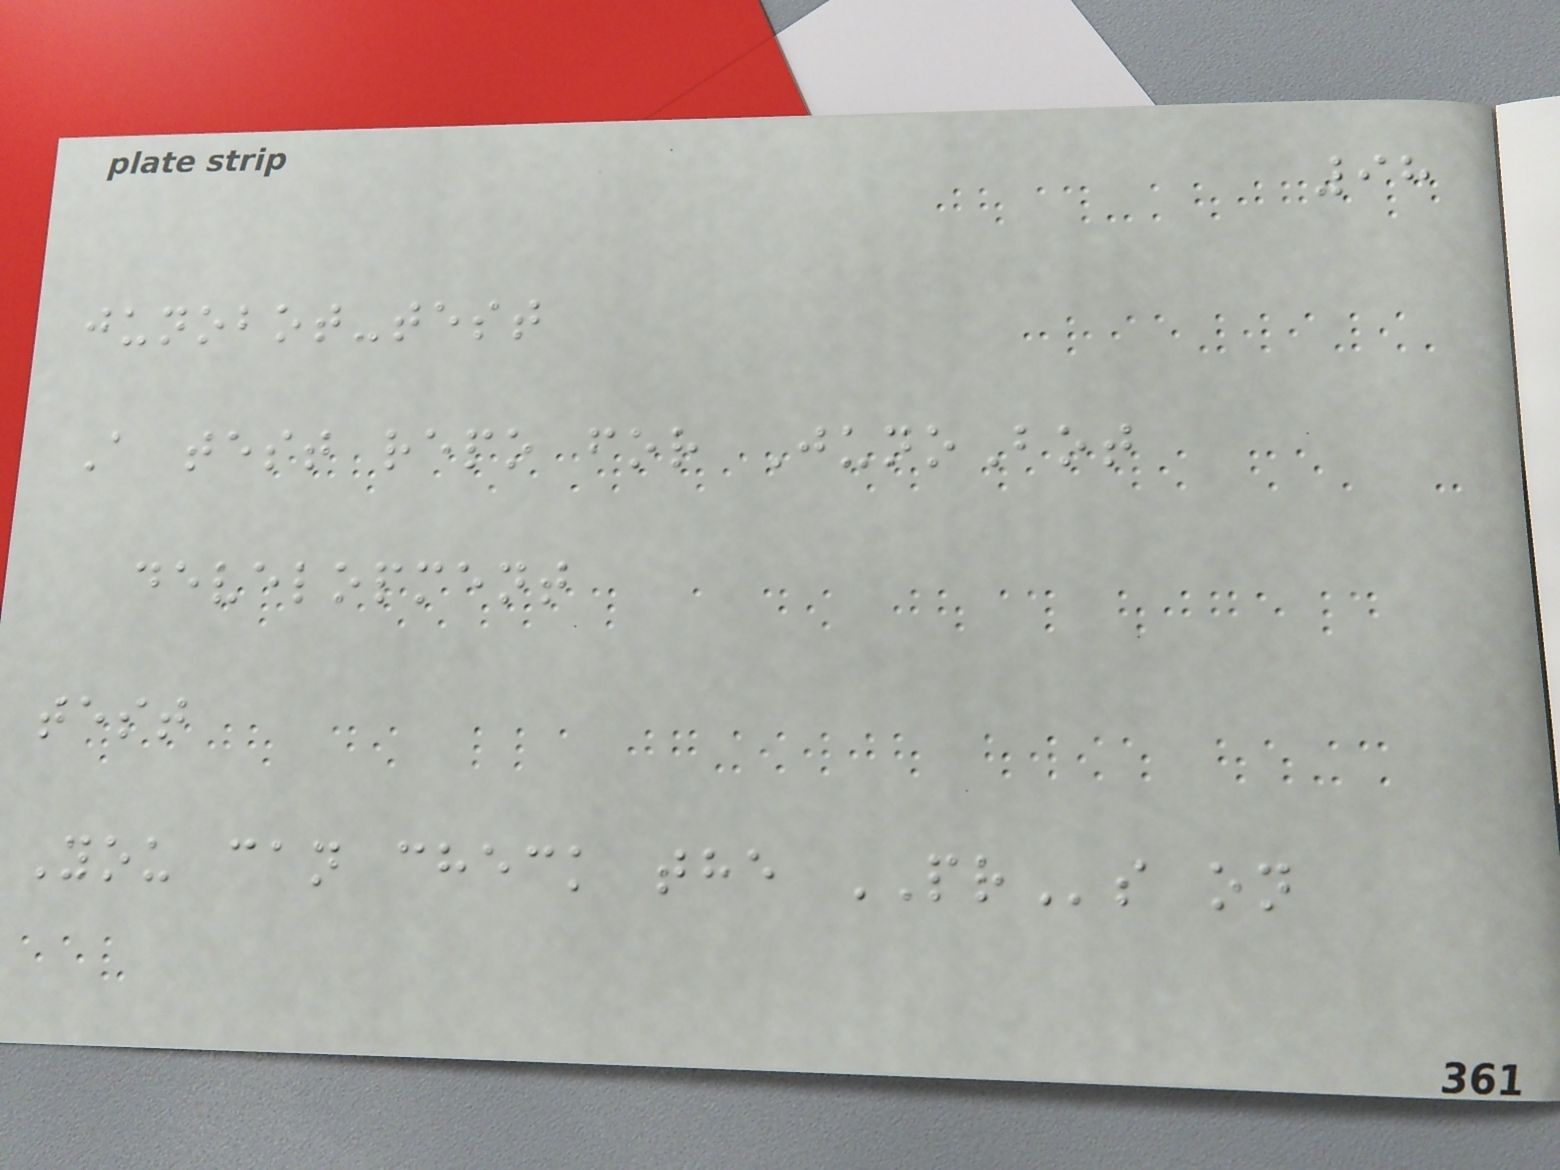98
junobot-test
A test repo for JunoBot
development
test
You can check the PRs on
